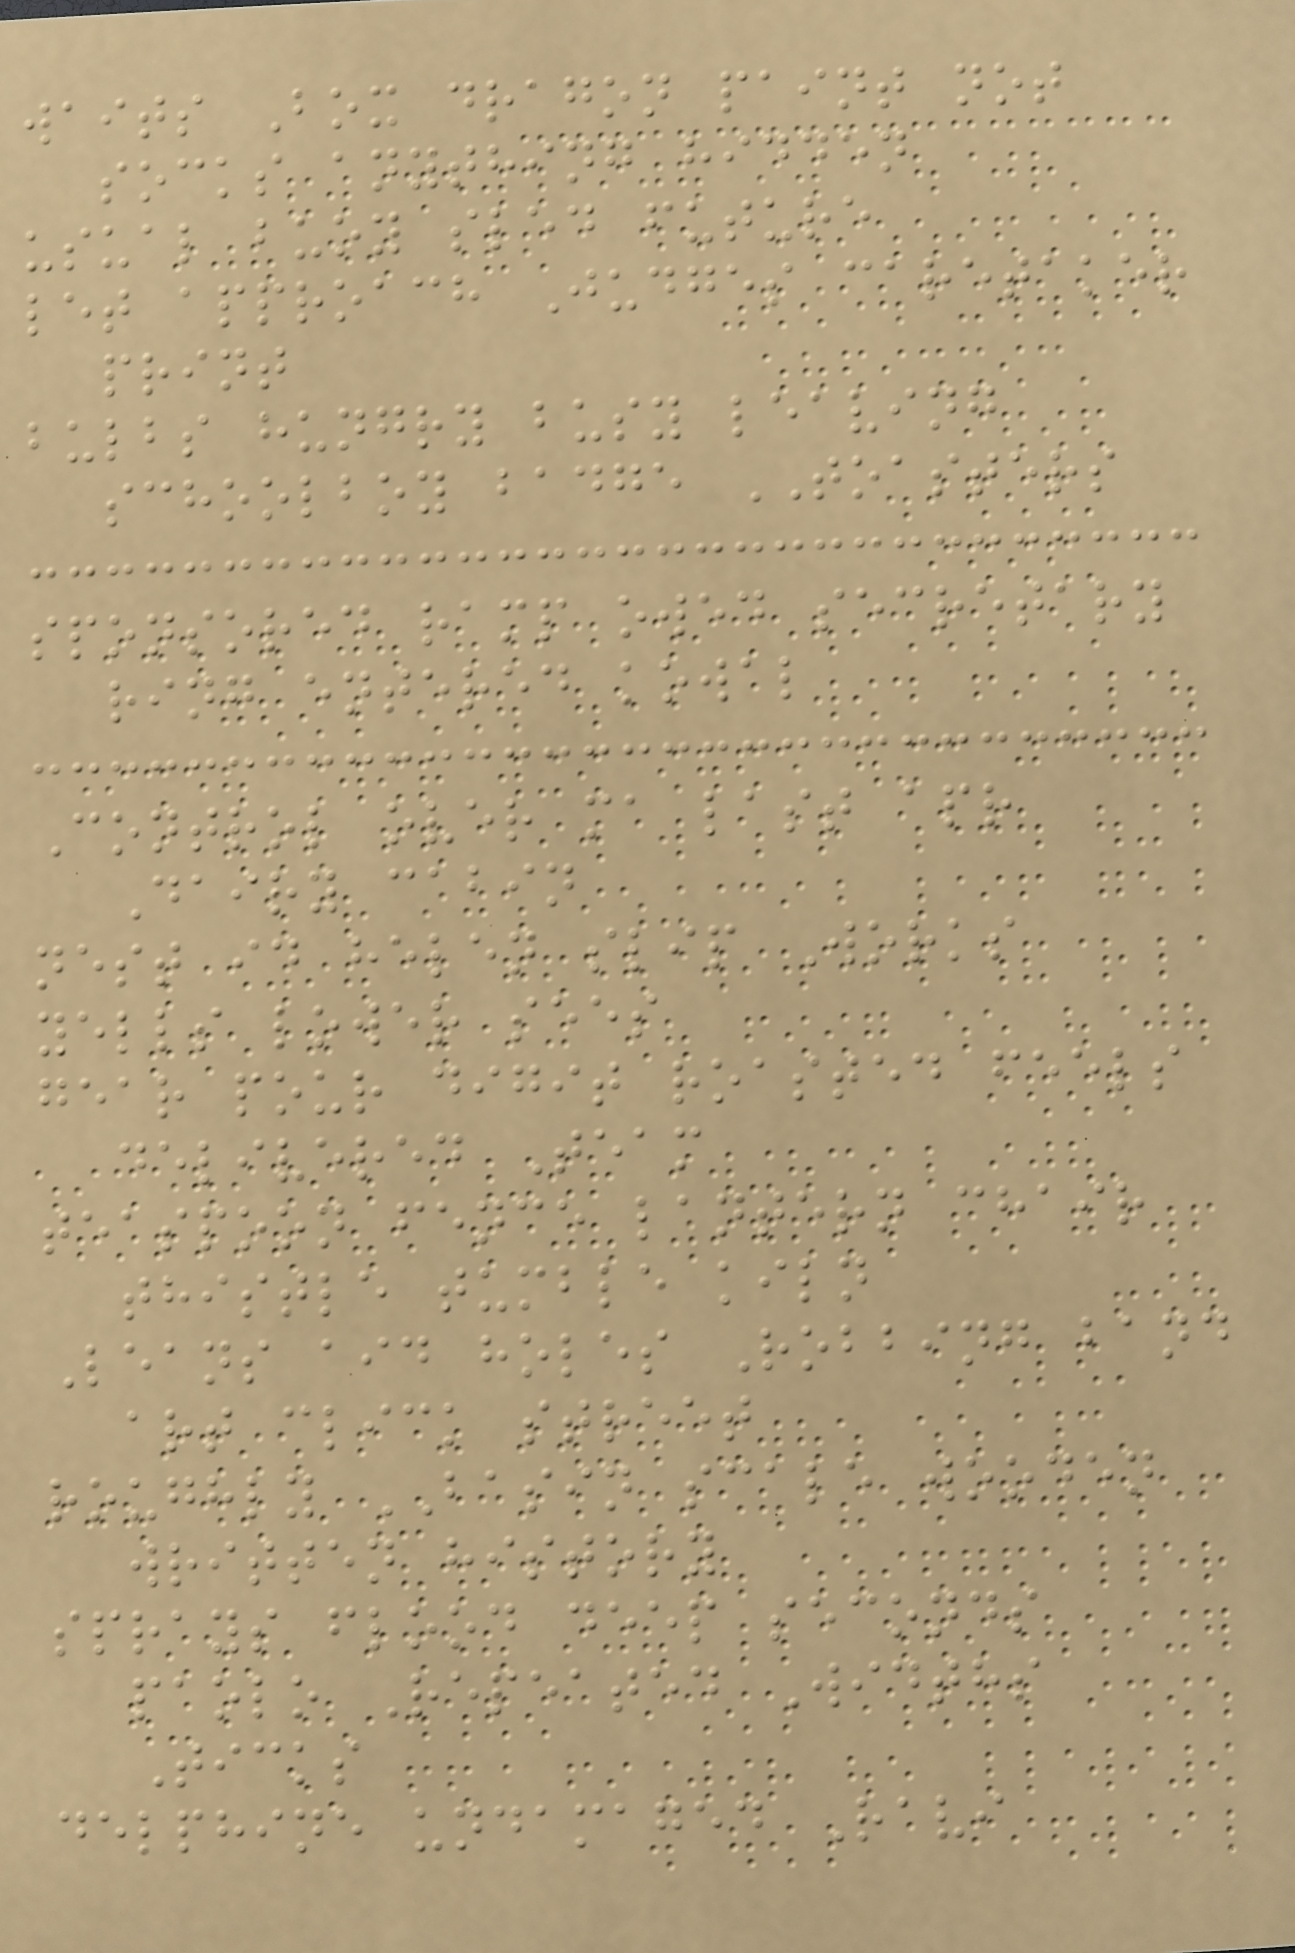waits Box dragon paint not
socks anything hidden
usual buoy sled future
let approach Judges caretaker
print
bulbs hungry busy leaving
schoolboy badge TOASTERS
sponsored ramp owed secretary
ring entered kowal
Control over ma last apr
Dairy cabin
nest id helen slip Works
yells lower sees
gear pour digit roasted feels
delivered Team
teaspoon fence lantern chair
thistle tumble kiln
Leans aid holes Robbing band
art click street
roughly BASIN scale wooden
written history
sprays flood deep seconds
paolo Repeated Widths
Ticks
delphine undamaged Ravi
